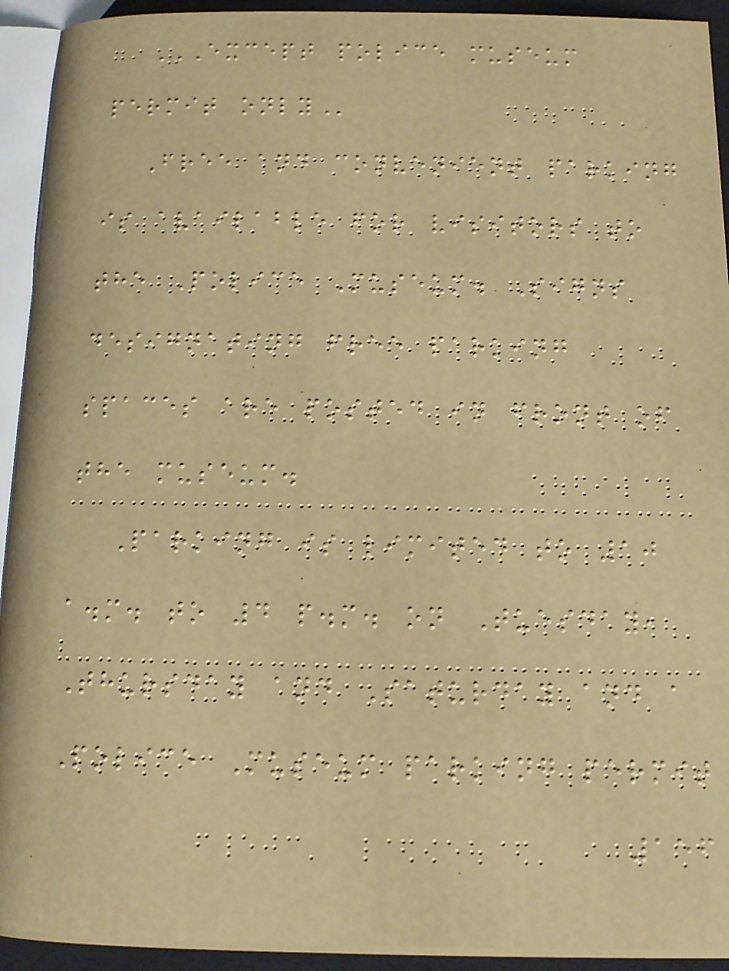EXCEPT POLICE MUSEUM
PERMIT ONLY
Free and convenient parking
is available for visitors to
the Police Museum. Signs
designating free parking
spaces are posted in front of
the museum.
Parking is limited to 10
a.m. to 4 p.m. on Tuesday,
Thursday and Saturday and a
Police Museum parking permit
156
